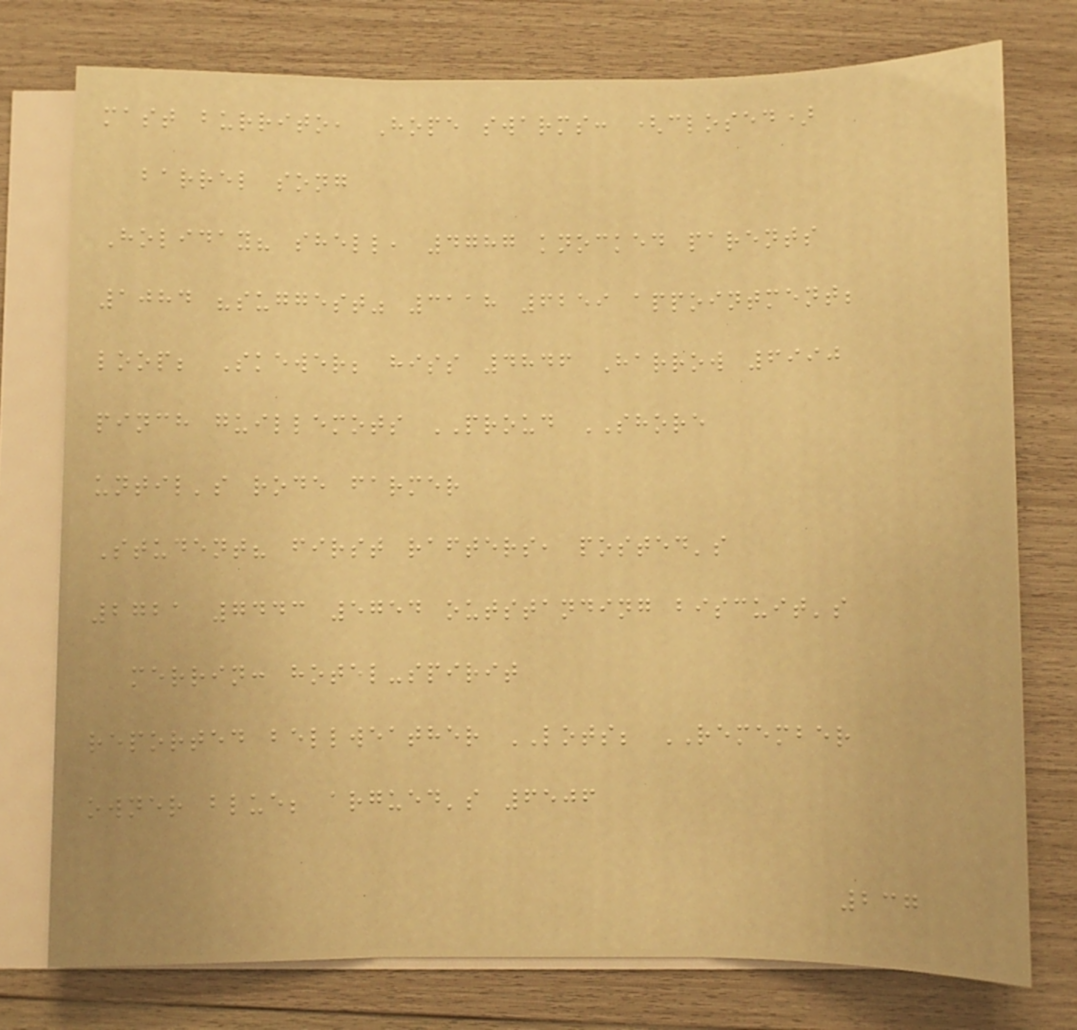mast burrito, Hope swarms: (closed)
barrel song
Holiday? shell, 4787 knocked parents
1084 "suggest" 3118 6259 appointment;
loop; Skewer; hiss 4846 Harrow 6990
pinch guillemots PROUD SHORE
until's rode farmer
Student? first rafters, posted's
2721 7443 5754 outstanding biscuit's
merrin: hotel-spirit
reported bellweather LOTS; REMEMBER
owner blue; argued's 6506
237
